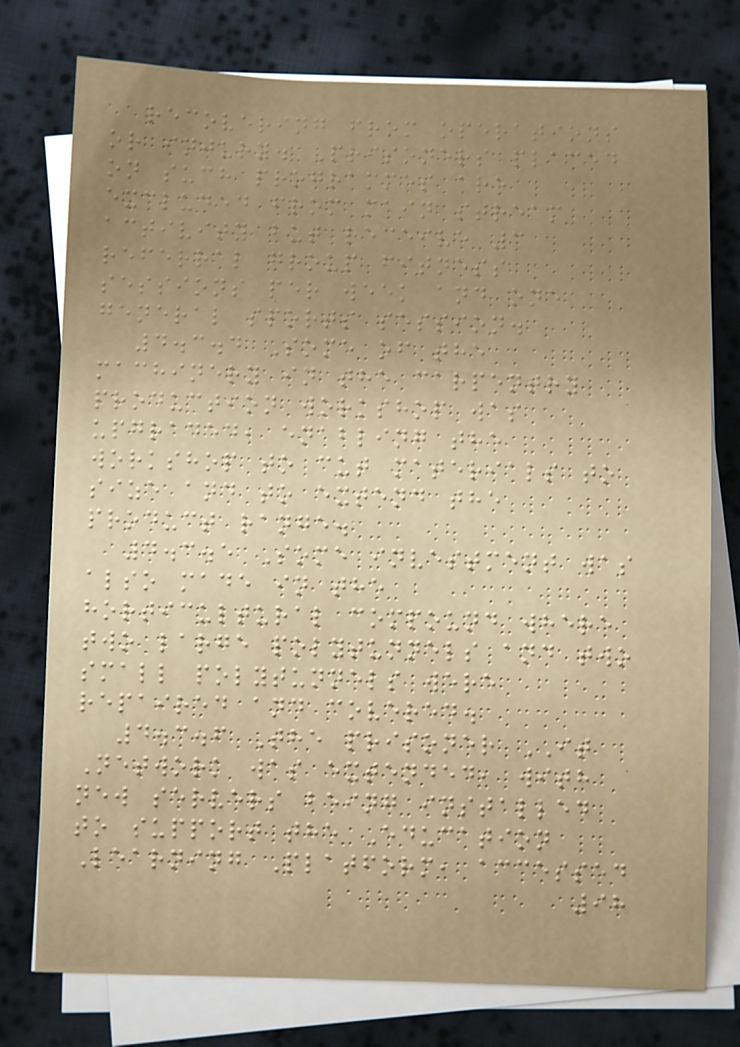recovering from operations
or injury. Prisoners placed
on such programmes are
excluded from main stream
activity but receive 3
referral group fitness
sessions per week and one
general sports session.
4.3.4 Some of the
machinery in the carpentry
production workshop was
upgraded, enabling the
workshop to cut materials to
size and to extend the
product range.
4.3.5 Some investment was
also made in the
horticultural compound where
two large polytunnels and two
small polytunnels were
repaired and covered.
4.3.6 The prisoner IT
Network was extended, with
new servers being installed
to support the Education
Learning Platform, accessed
98
